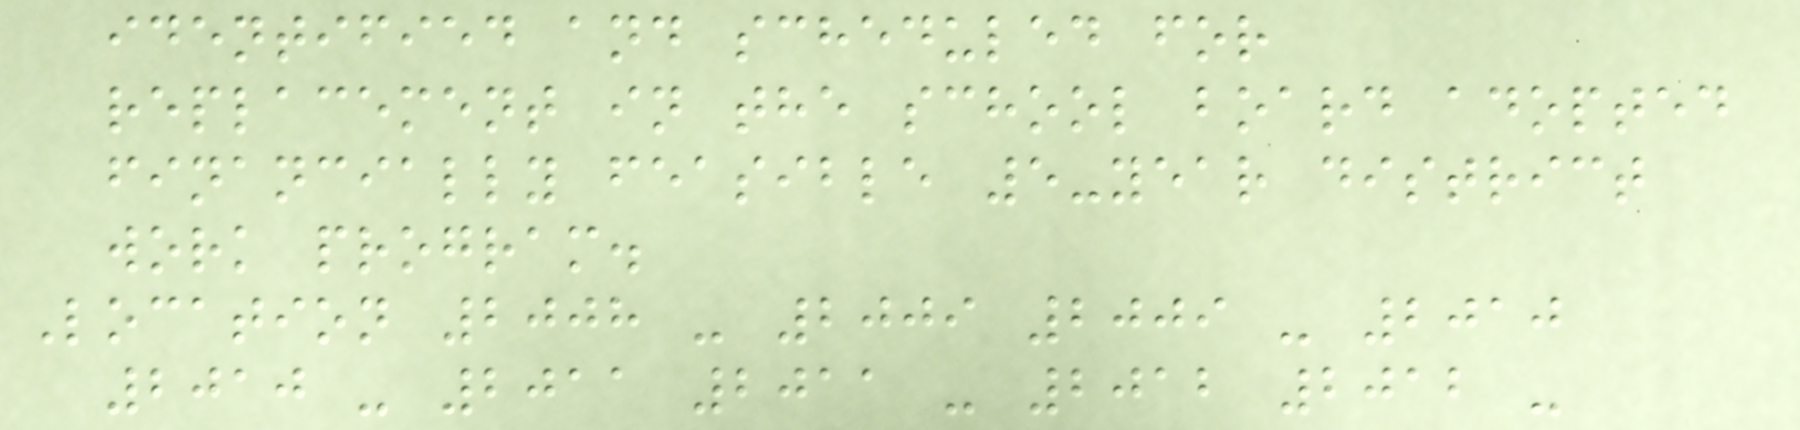identified and scheduled for
replacement in the school board adopted
financially feasible 5-year district
work program.
Location 2008 - 2009 2009 - 2010
2010 - 2011 2011 - 2012 2012 -
